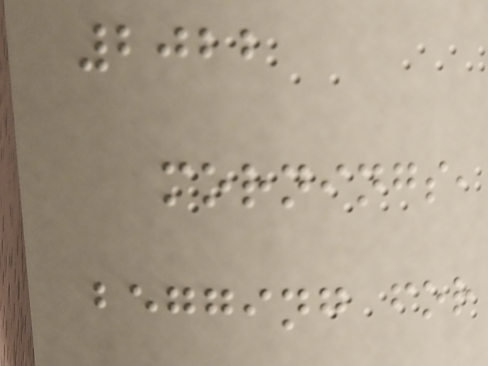2022
mornings,
begging for
